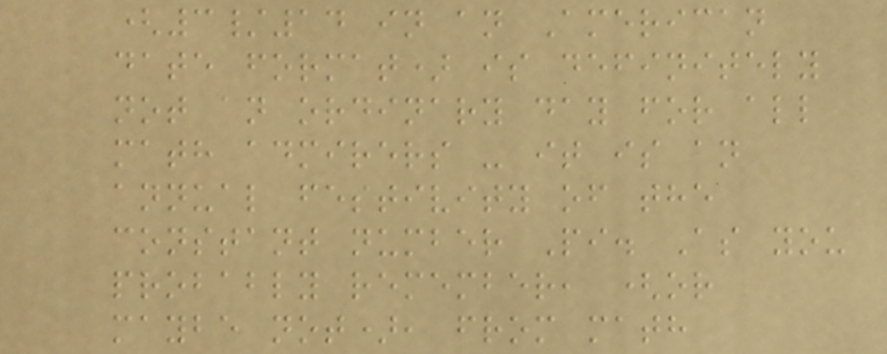(3/14 in an American
date format) is definitely
not an ordinary day for all
math admirers - it is an
annual festivity of the
constant number Pi. As you
probably remember, (or
maybe not), from math
